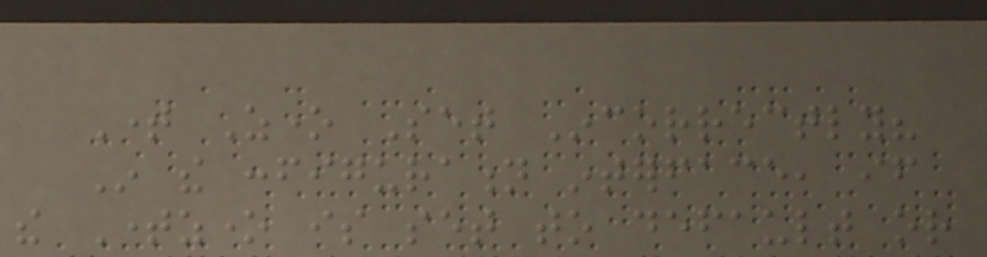Time Zone Set Incorrectly?
In the configuration interface, if
the Timezone is set to default or
